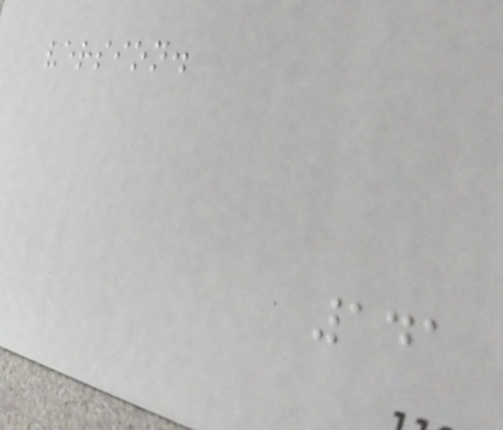version.
141
